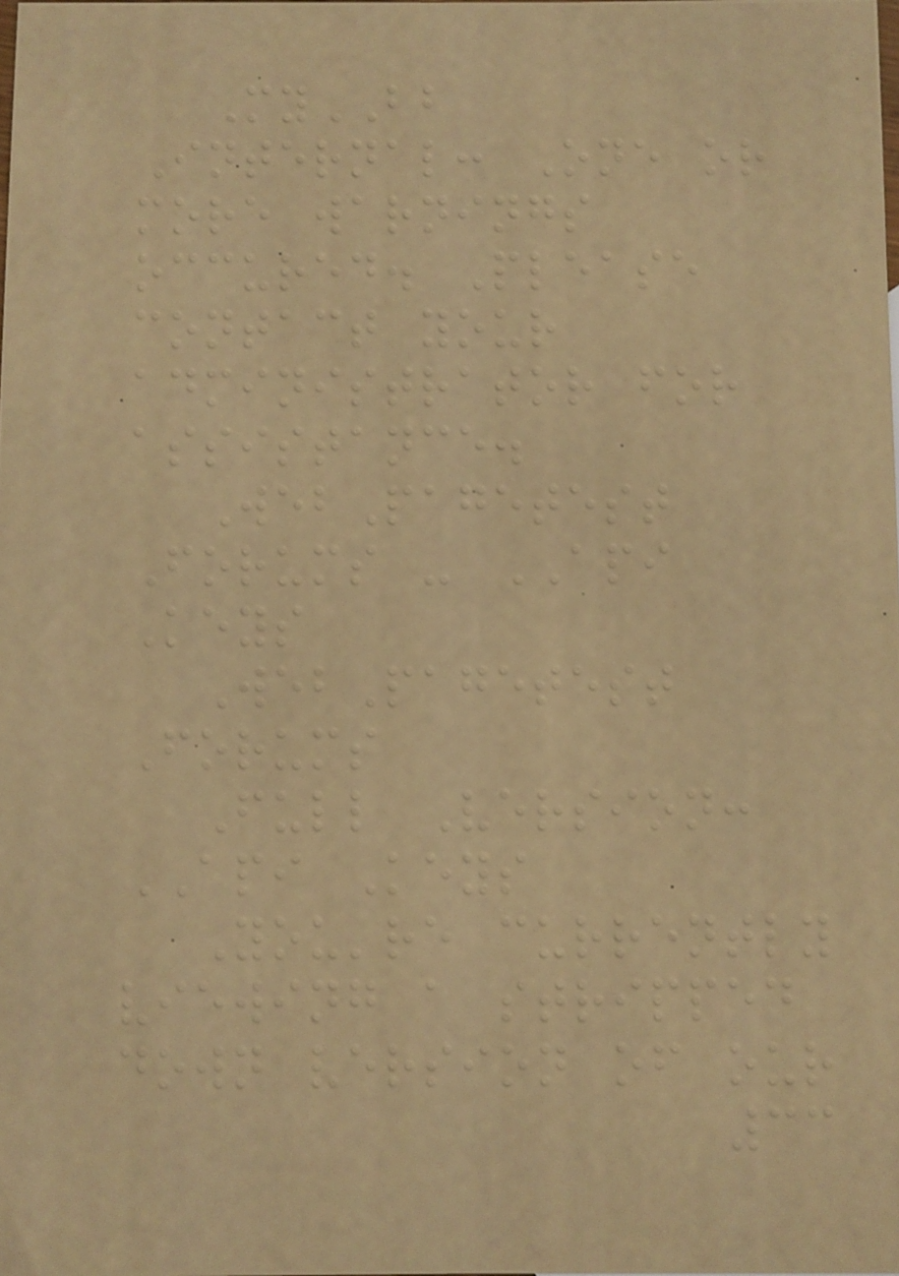MyBB
Internal: One or
more warnings
occured. Please
contact your
administrator for
assistance.
WebPagetest
Forums - API
Keys
WebPagetest
Forums
Full Version:
API Keys
You're currently
viewing a stripped
down version of our
33
